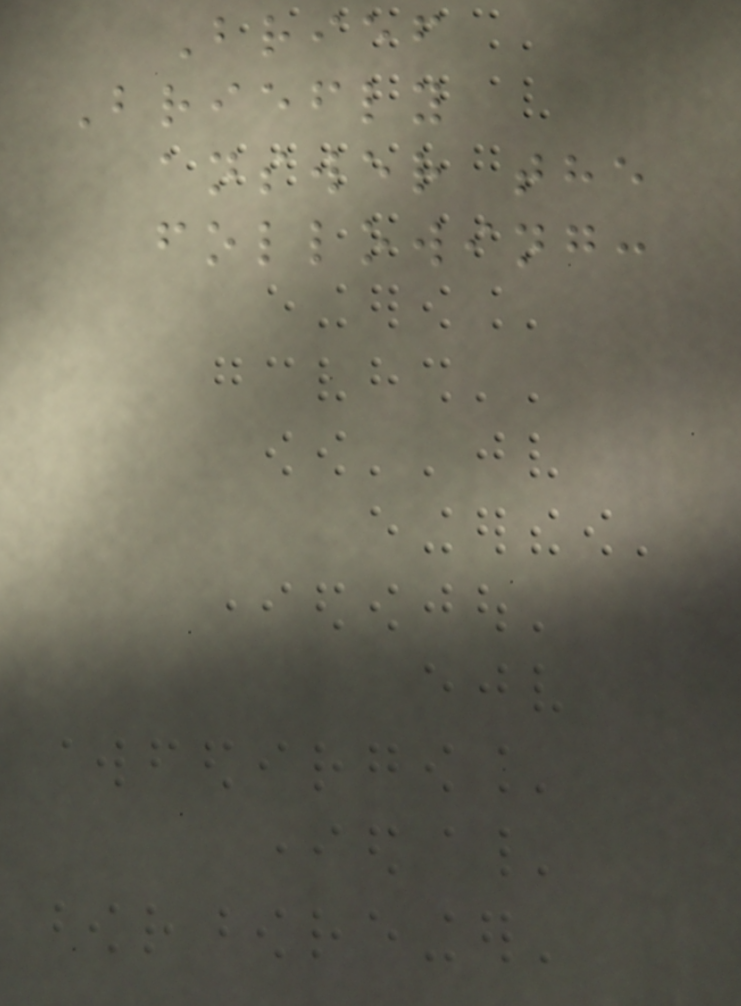Brief
Briefly
answer the
following:
